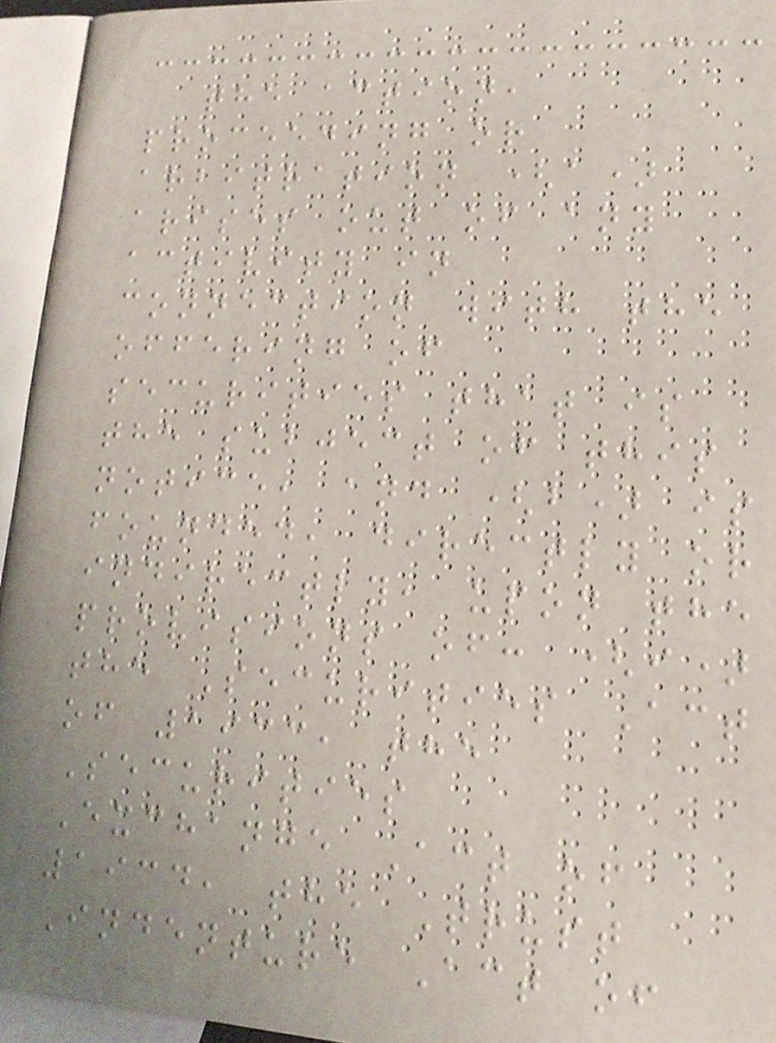the action,
proceeding or
arbitration (a)
arises out of any
activity in
connection with the
offering of
securities that is
the subject of this
notice, and (b) is
founded, directly or
indirectly, upon the
provisions of: (i)
the Securities Act
of 1933, the
Securities
Exchange Act of
1934, the Trust
Indenture Act of
